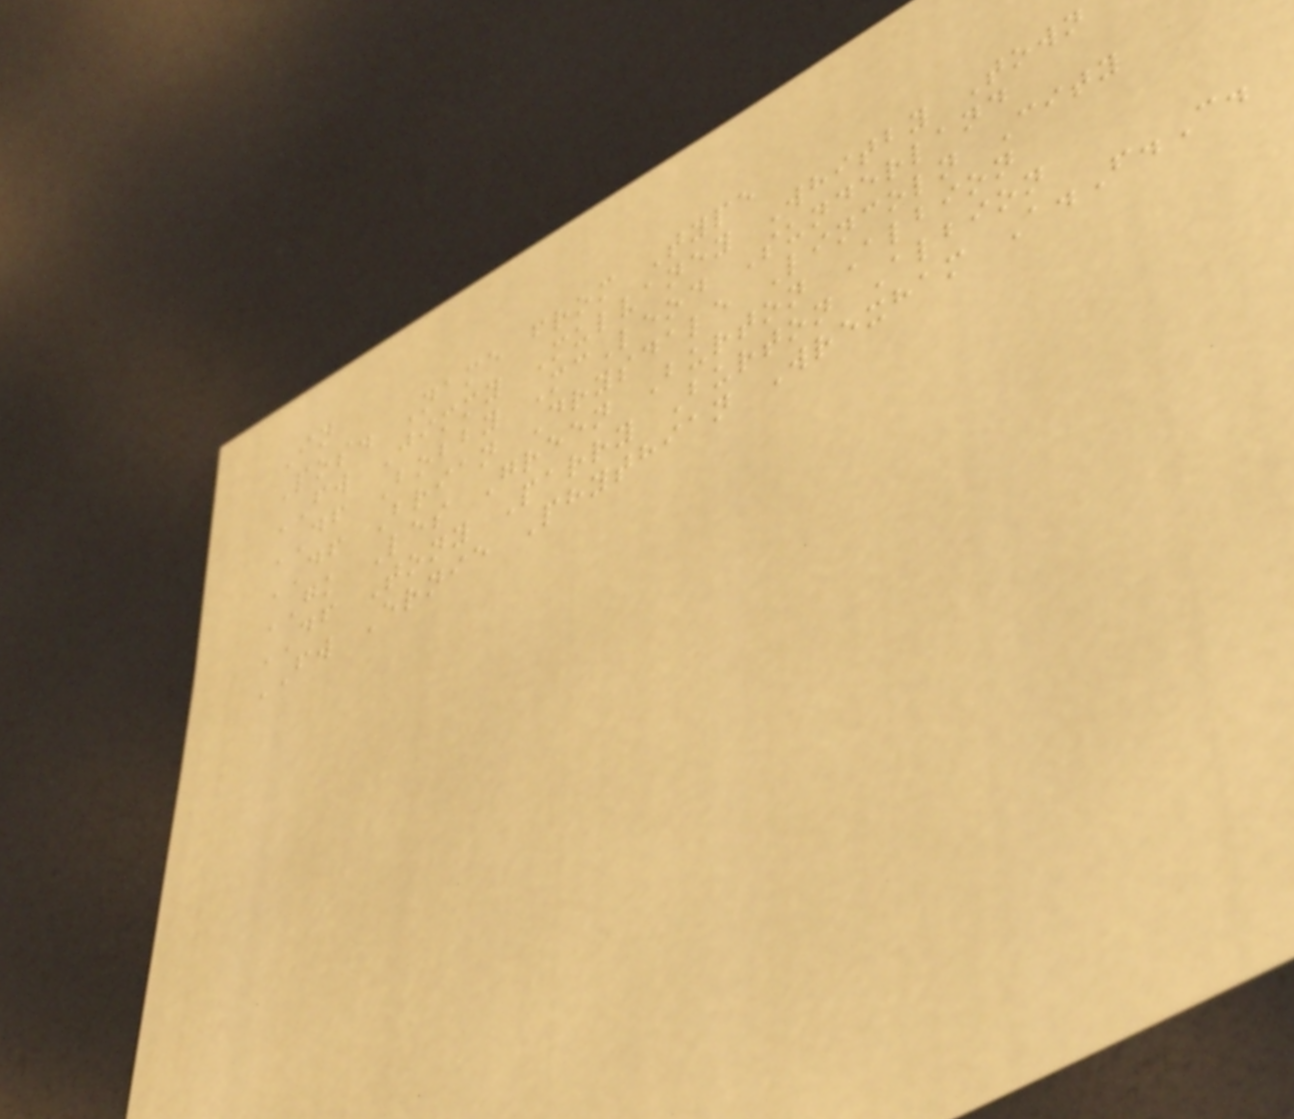In
Pos. Name from Type
FW Jimmy Mulvaney Whitby Town
DF Bobby McLeod Sunderland
DF Brian Drysdale Lincoln City
GK Les Green Burton Albion
DF Tony Parry Burton Albion
FW Ernie Phythian Wrexham A.F.C.
